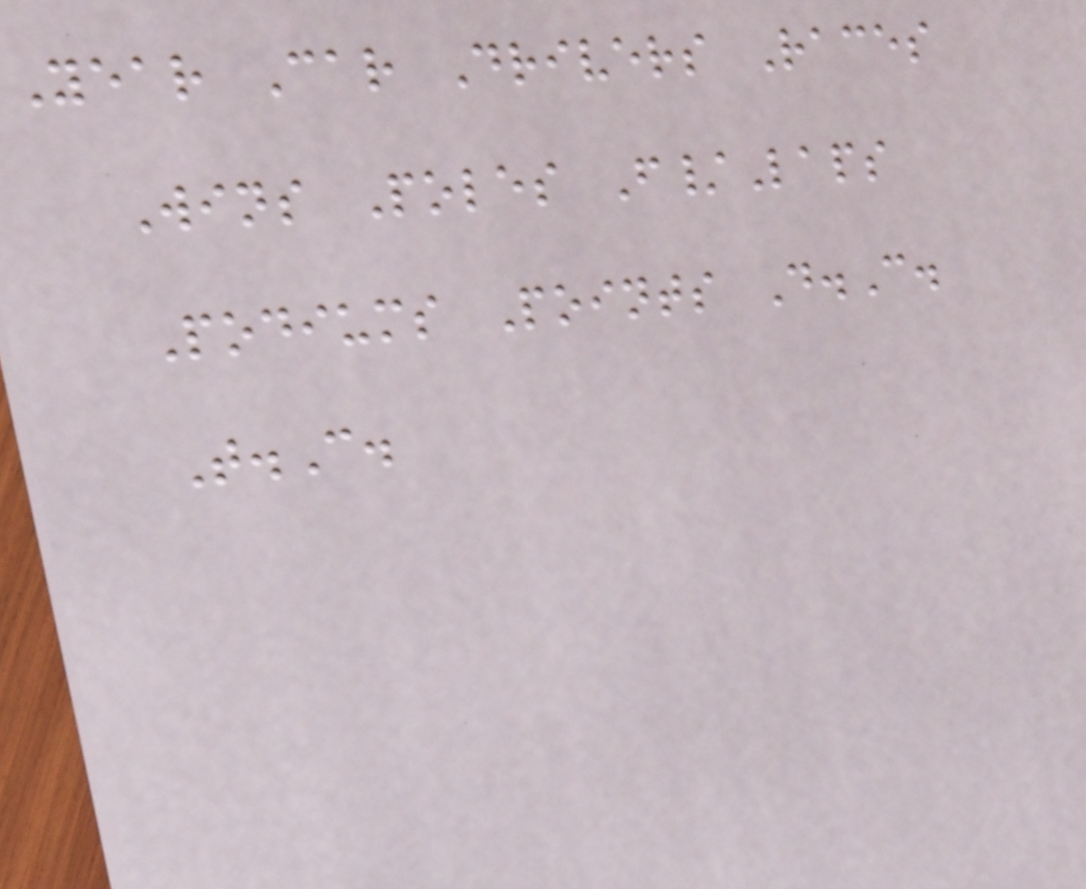Year Car Drivers Races
Wins Poles F/Laps
Podiums Points D.C.
T.C.
